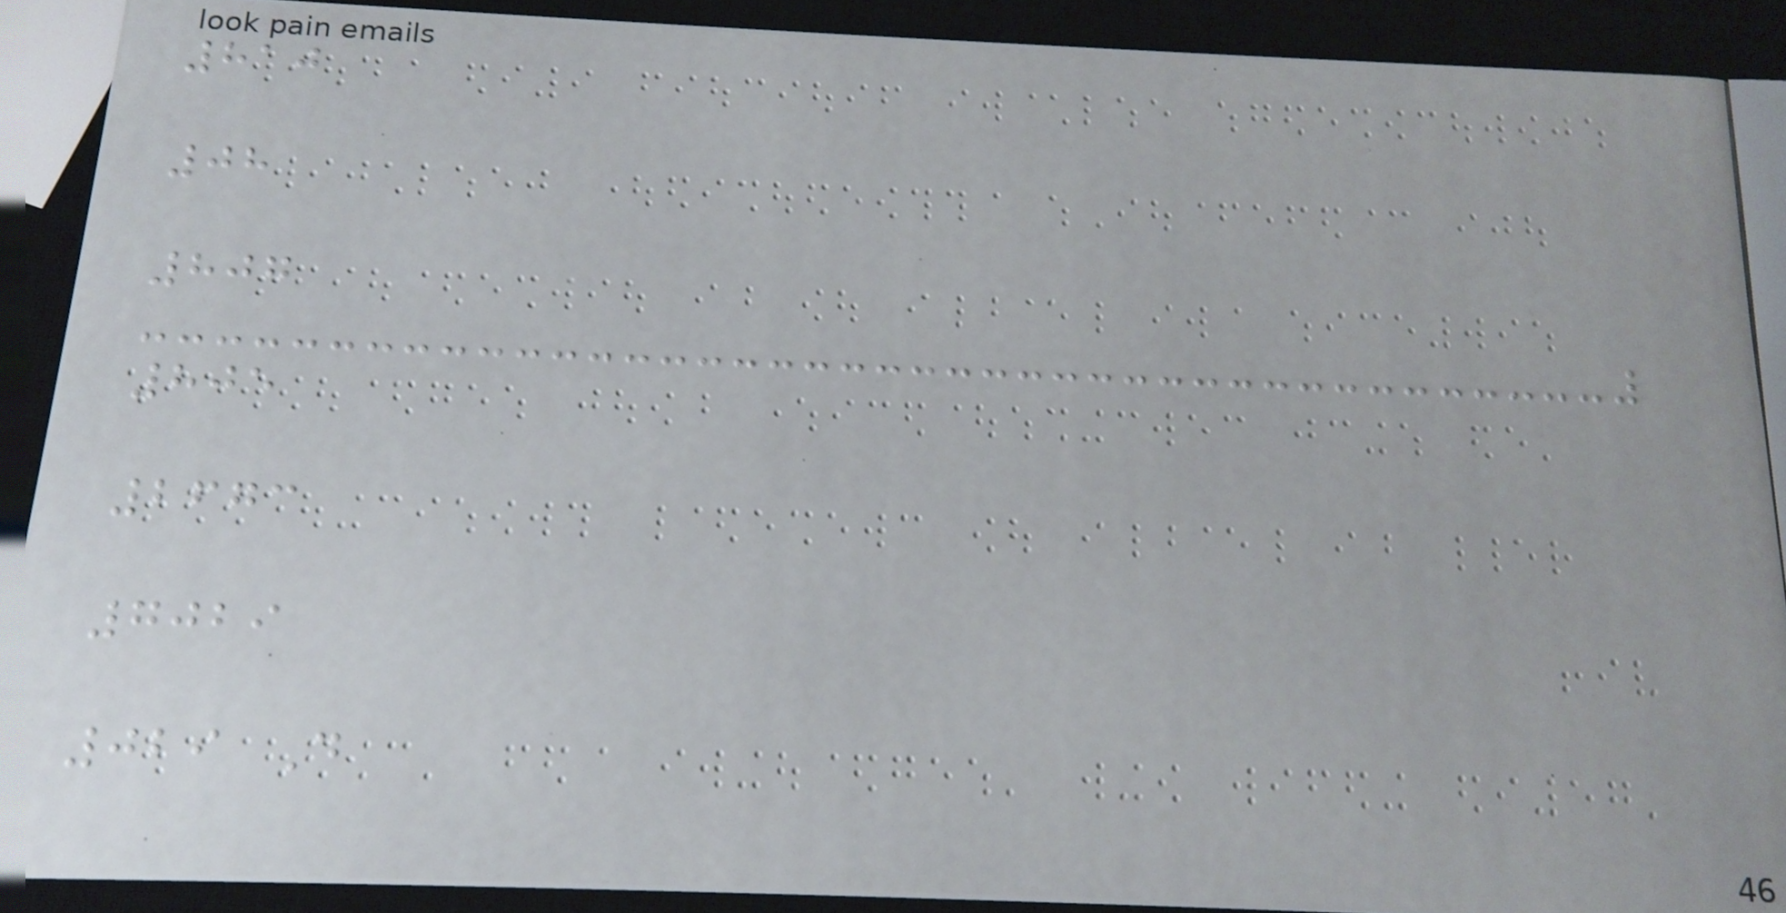810
08
807
805
2673
7029
029 D
